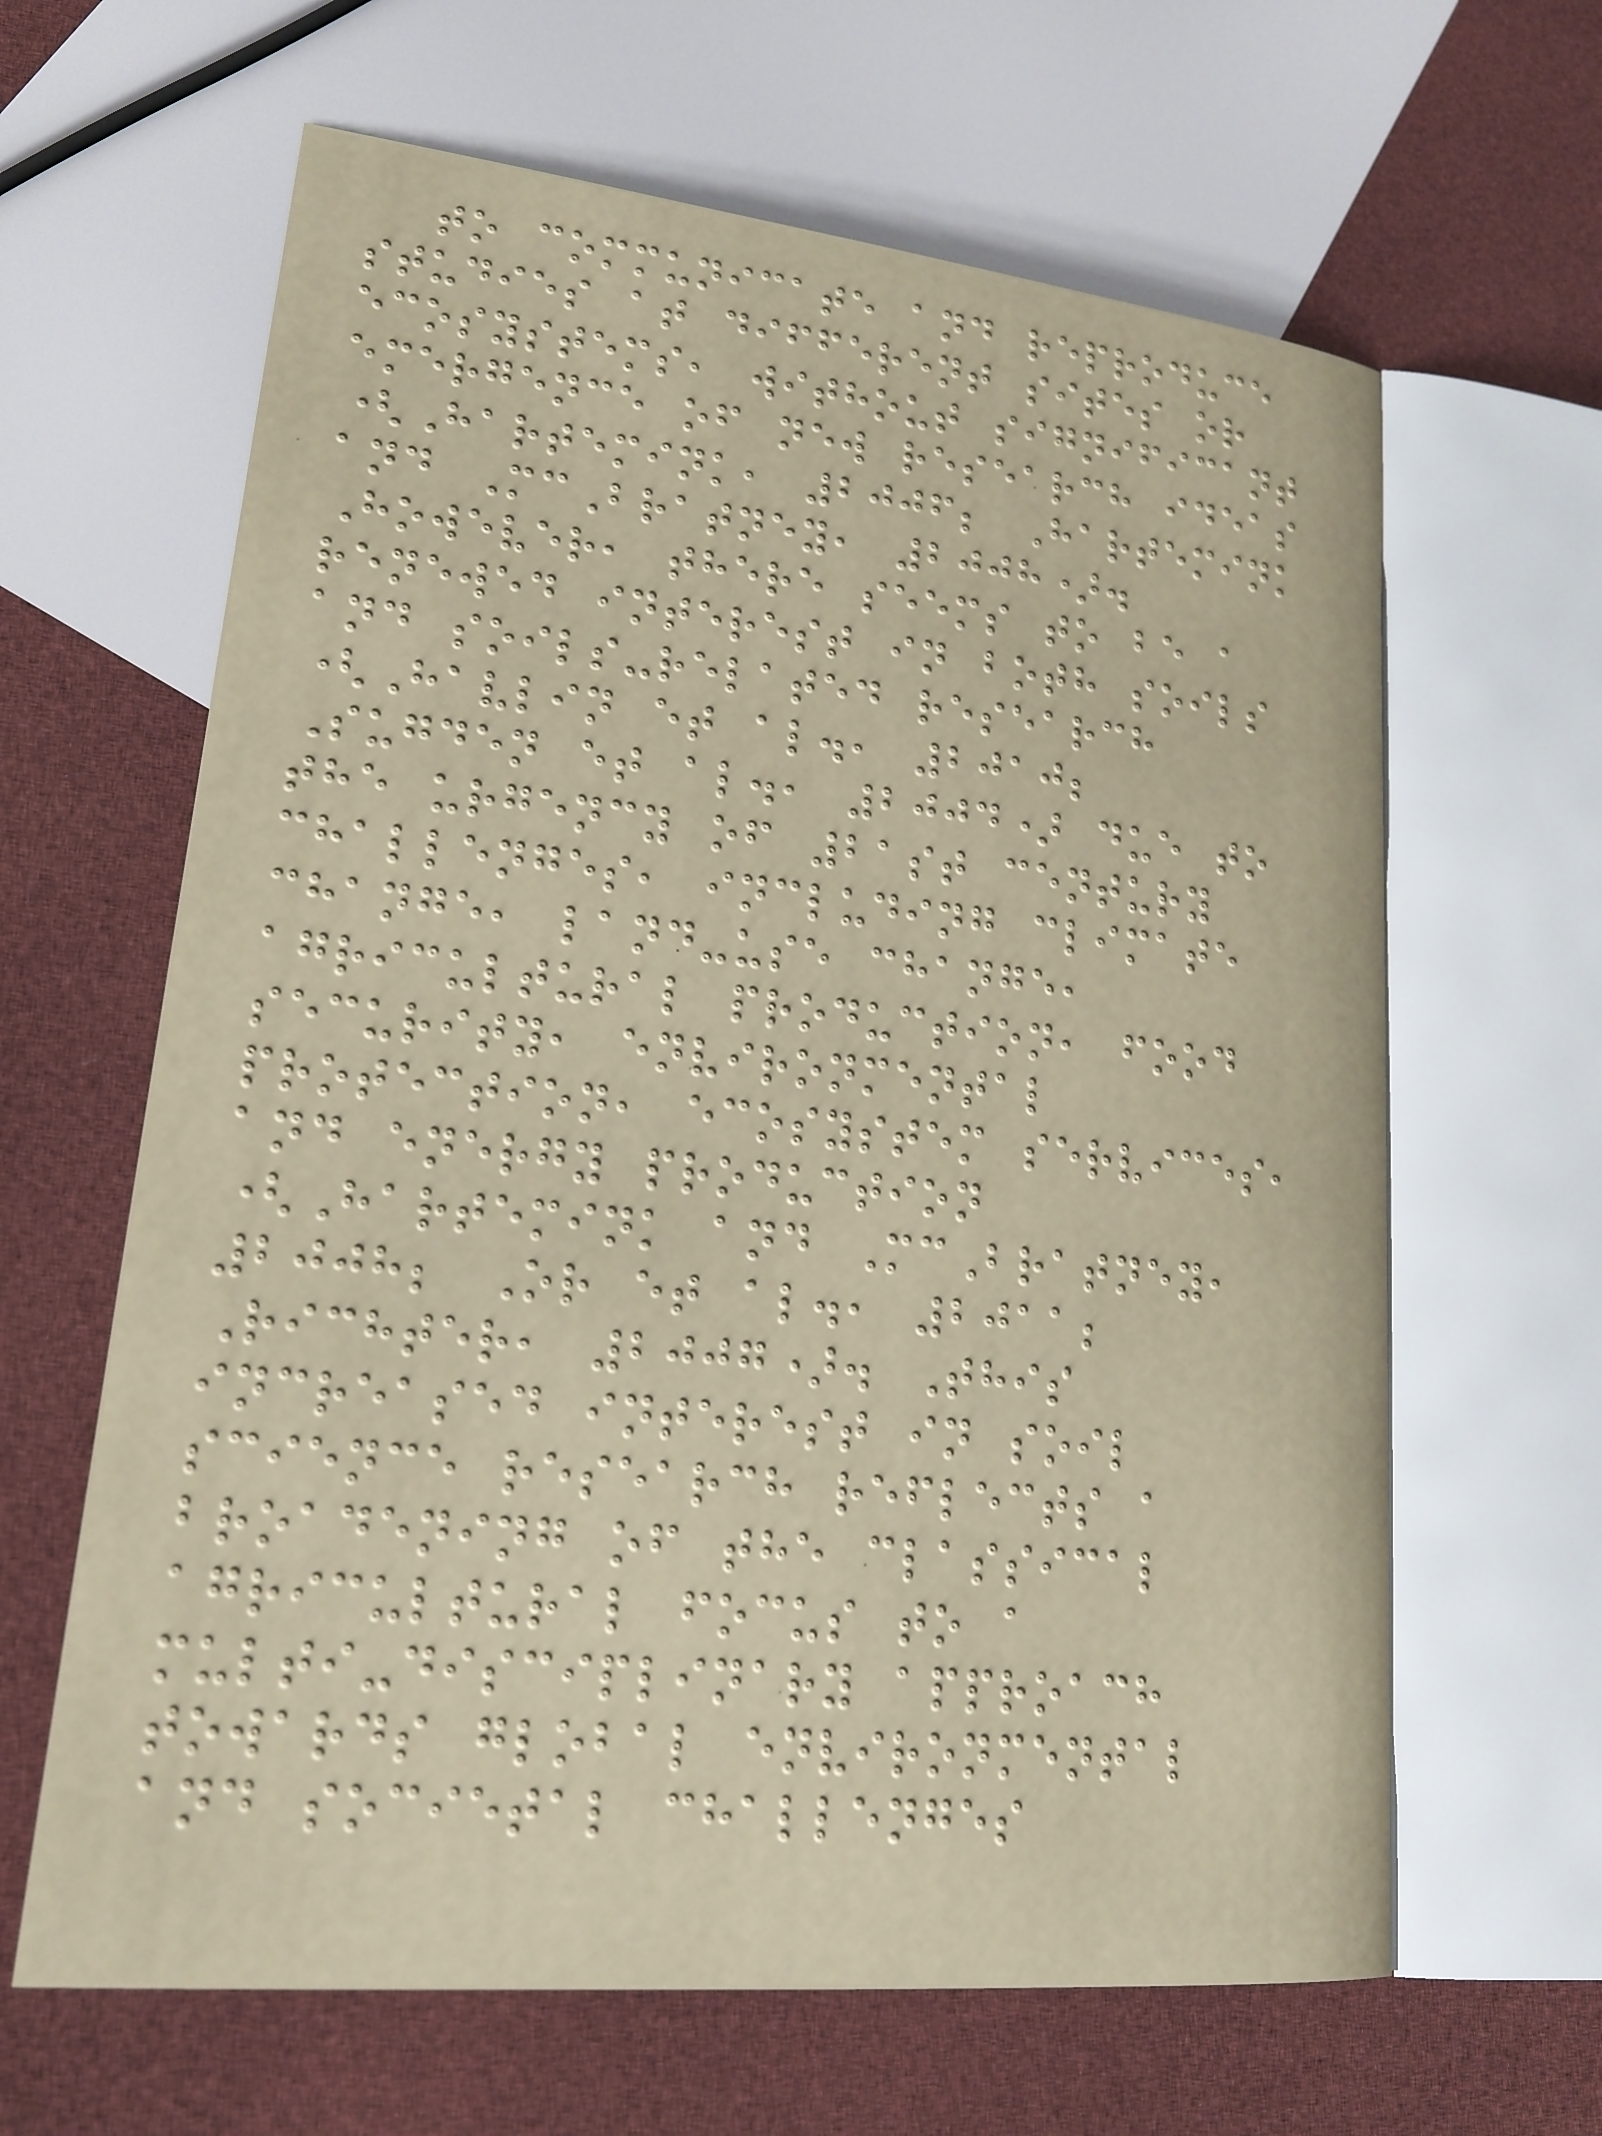to communicate and reproduce
studies at different sites or
ecosystems, without significant
emergence of new research ideas
(Hartemink, 2006; Hartemink
and McBratney, 2008).
However, there seems to be a
renewed interest in both soils
and soils-related research
(Havlin et al., 2010;
Sugden et al., 2004) due to
the urgency of 21st century
challenges, including climate
change, land-use change,
agricultural production, food
security, environmental
protection, ecosystem services,
and energy production
(Hartemink and McBratney,
2008; Or et al., 2011;
Richter, 2007). This
increased interest in soil
science research reflects a
broadening of the classical
agricultural focus to a
multi-disciplinary approach
towards global environmental
and societal challenges
